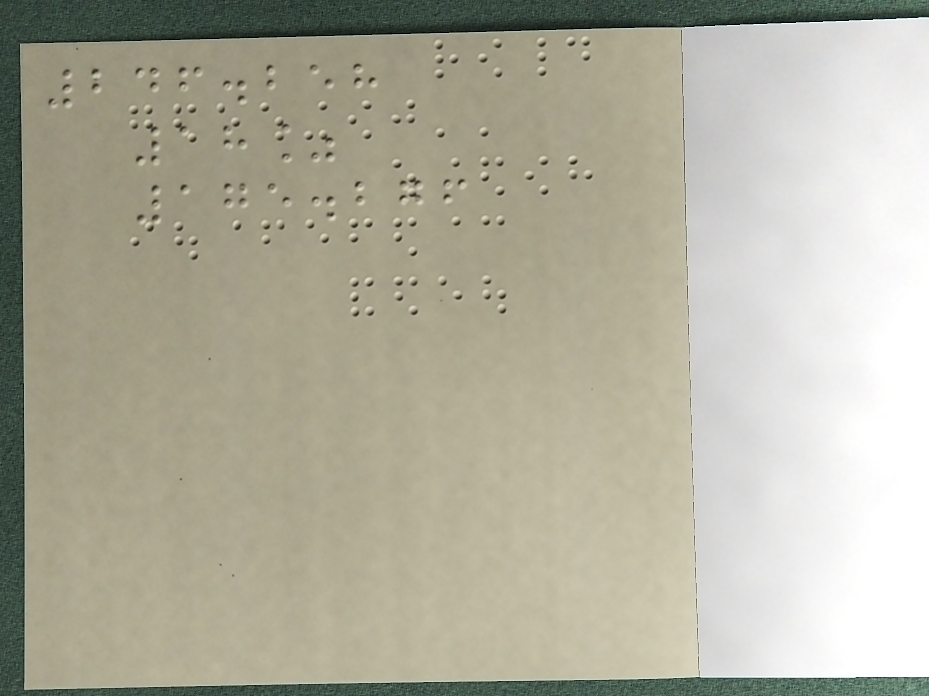246.258
18%
175.276
